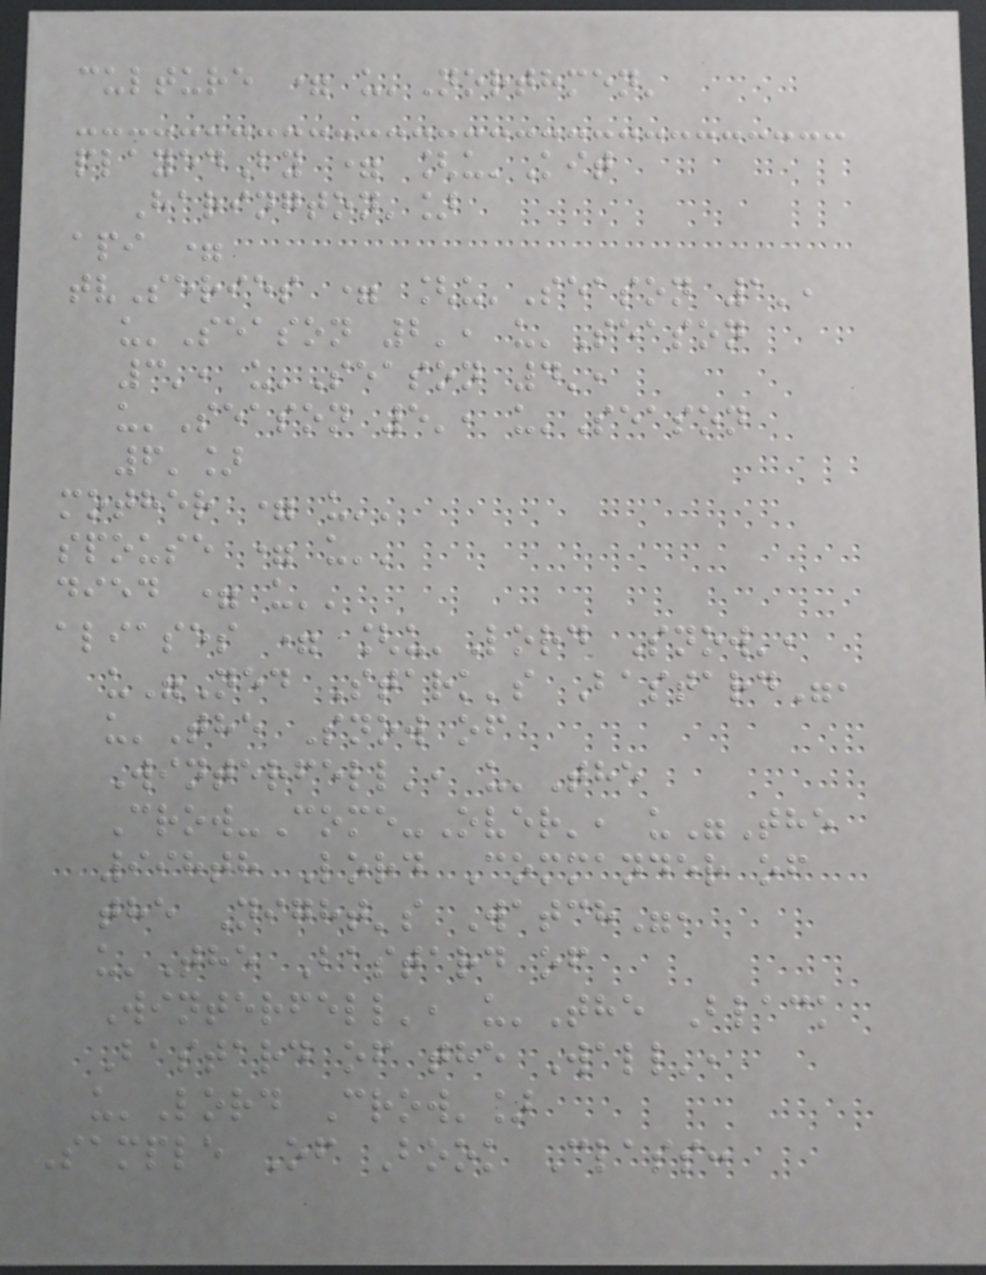culture = u'Northmen'
playedBy = [u'Kit
Harington']
api =
tvSeries = [u'Season 1',
u'Season 2', u'Season
3', u'Season 4',
u'Season 5', u'Season
6']
mother = u''
spouse = u''
died = u''
aliases = [u'Lord Snow',
u"Ned Stark's Bastard",
u'The Snow of
Winterfell', u'The
Crow-Come-Over', u"The
998th Lord Commander of
the Night's Watch",
u'The Bastard of
Winterfell', u'The Black
Bastard of the Wall',
u'Lord Crow']
Sample Of Book Class:
